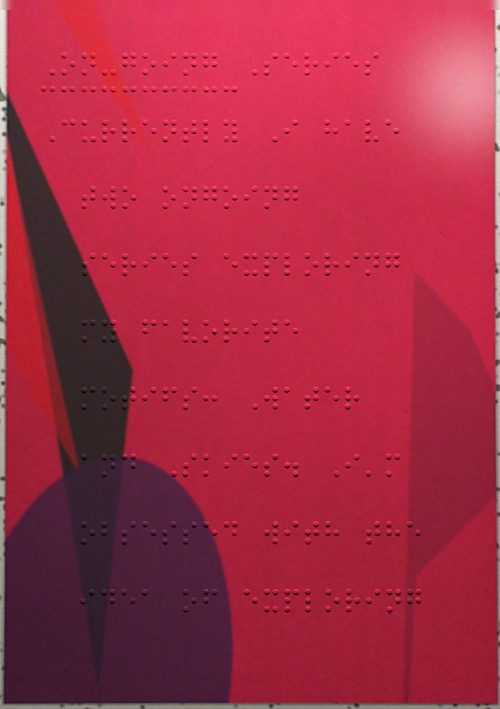On-going Series
Currently I have
two ongoing
series exploring
my favorite
motifs: Water
and Skies. I'm
obsessed with the
idea of exploring
